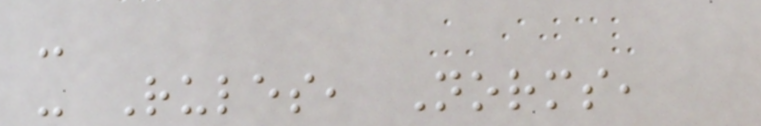-
- Rules, Norms,
